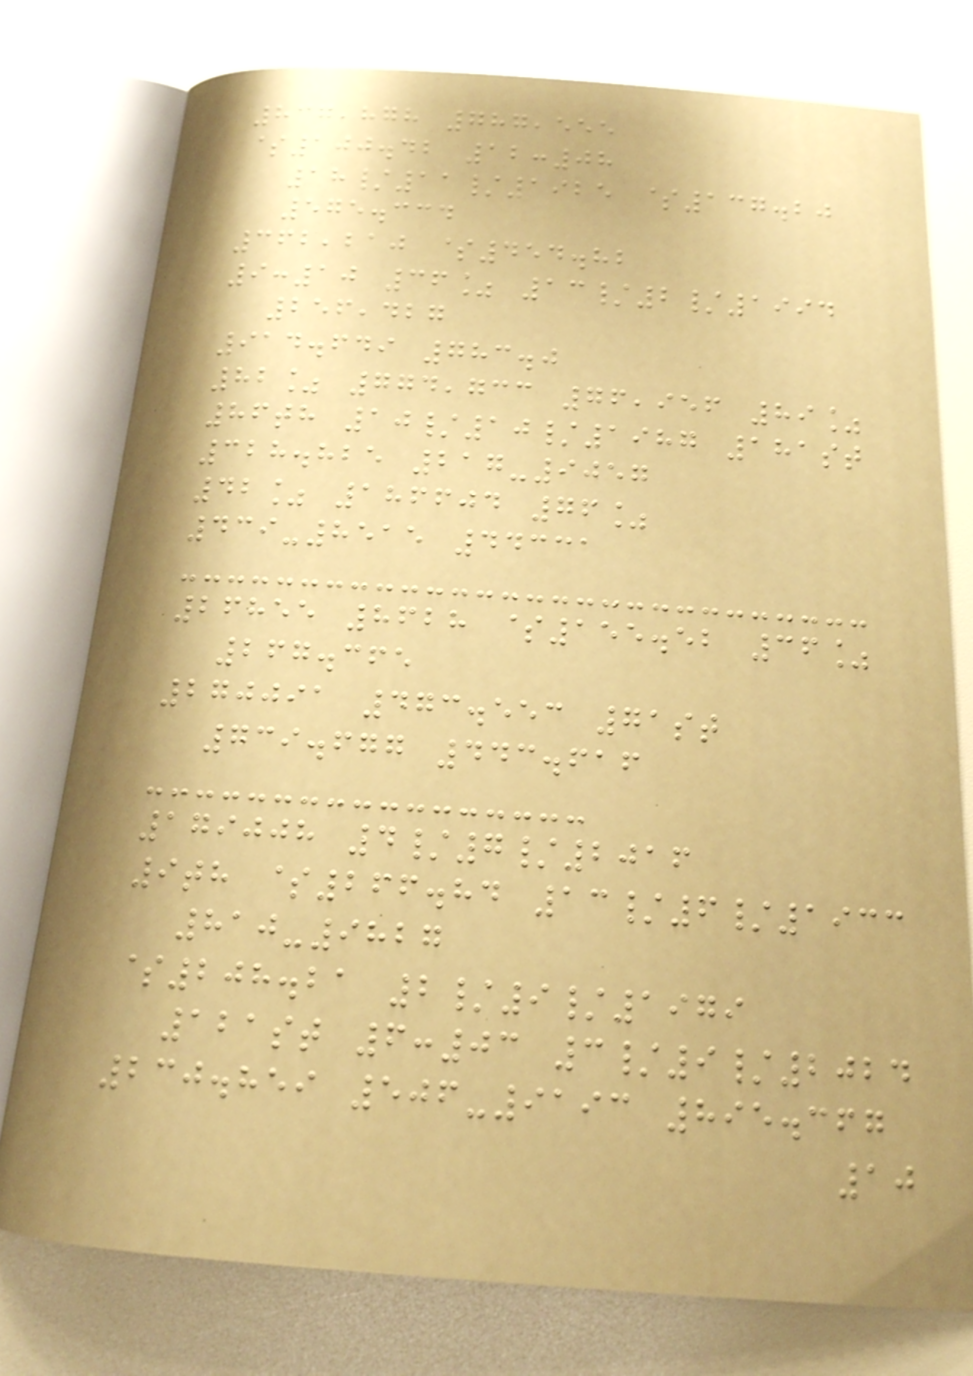837,878 787,555
$100.42 12:08
18/11/1925 $137.20
575.334
362,210 $454.82
9:10 36% 13/2/1994
256,427
914.649 783.0
82% 774,733 76,956 89%
86th 10/10/1987 181st
328.825 217-9057
42% 186604 76%
439-8515 44331
26855 8628 $155.52 36%
267.365
270091 473.553 71st
739.677 443.616
179008 4/7/2016
9th $266.84 13/6/1933
810-9827
$208.21 2/9/1979
121st 6:03 3/9/2024
230.859 506-9193 895.367
10
